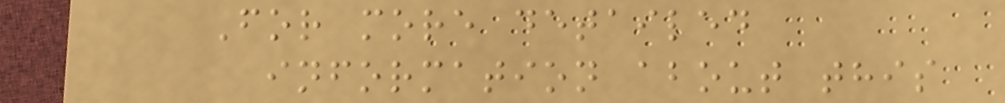For more detailed
information about this
